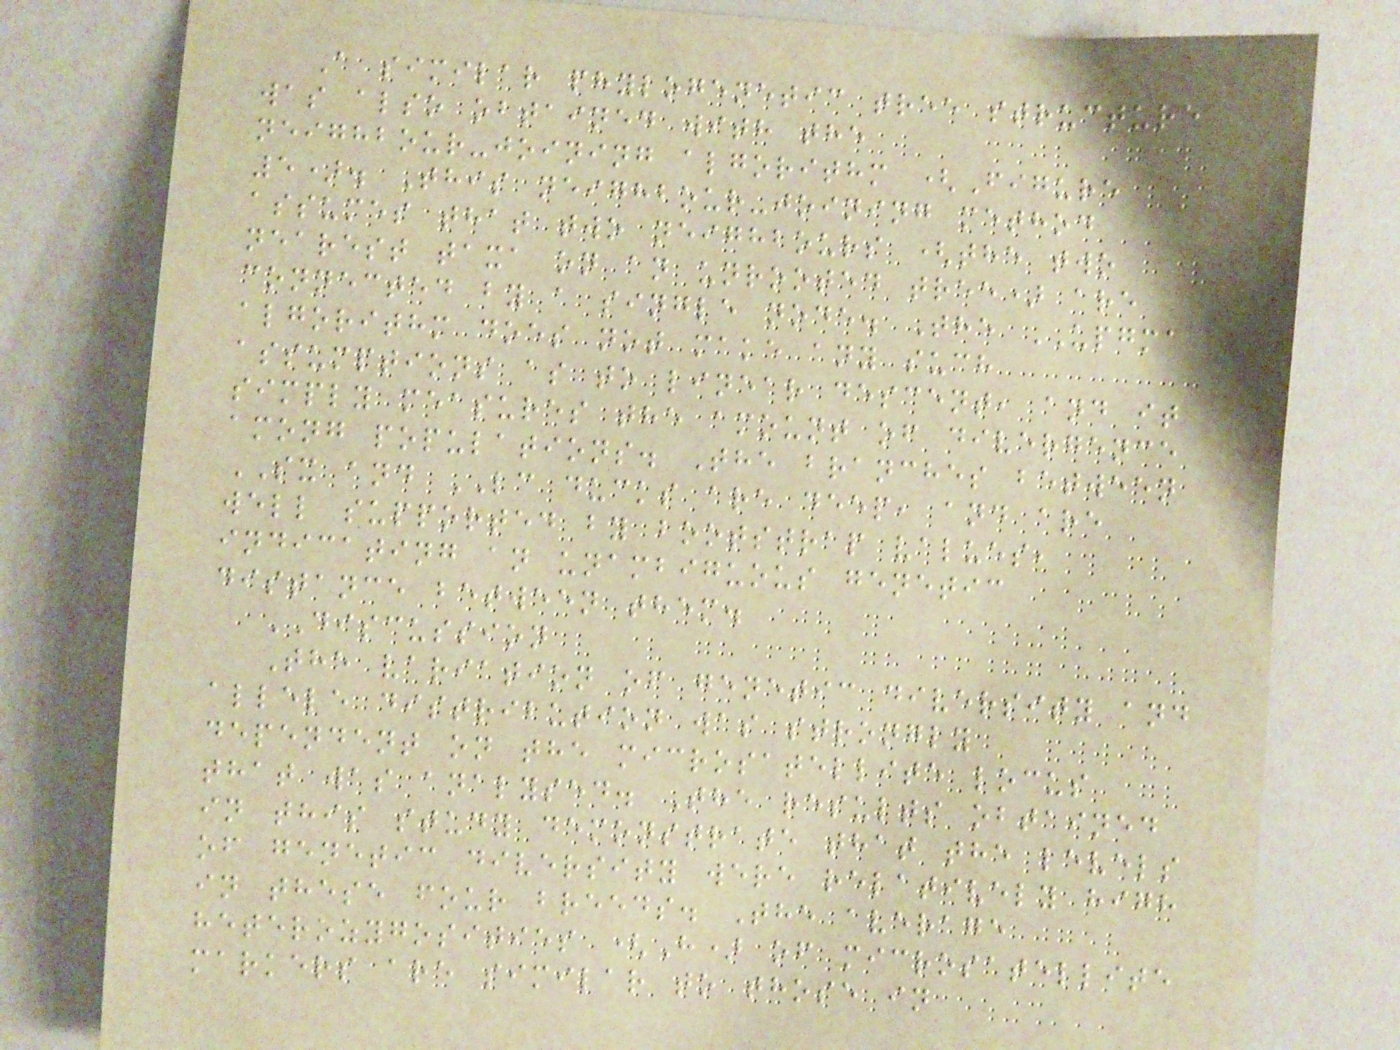A similar phylogenetic tree structure
was also obtained with the
neighbour-joining algorithm (Figure
5). This neighbour-joining method
assumes that two neighbours (the two
nearest taxa on an unrooted tree) are
connected by a single node. The UPGMA
algorithm does not make any such
assumptions as to linear descent, and it
simply measures the amount of divergence
among populations. The branches between
SX and LC ducks are deep, and are
well supported by bootstrap values,
indicating an unambiguous genetic
distance between them.
DISCUSSION
The variation of genetic diversity and
allele distribution was strongly
dependent on the microsatellite locus
that was analysed. The results obtained
in this study demonstrate that the levels
of genetic diversity were relatively high
in these four breeds. The average
heterozygosities (H) of microsatellite
markers are similar to those in
